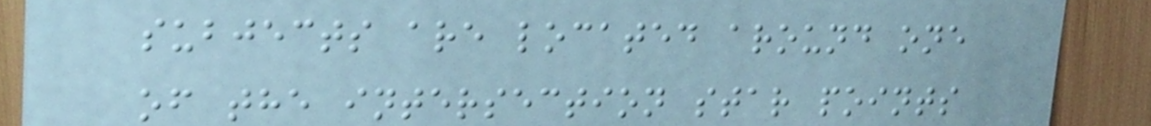subjects are located around one
of the intersection star points
